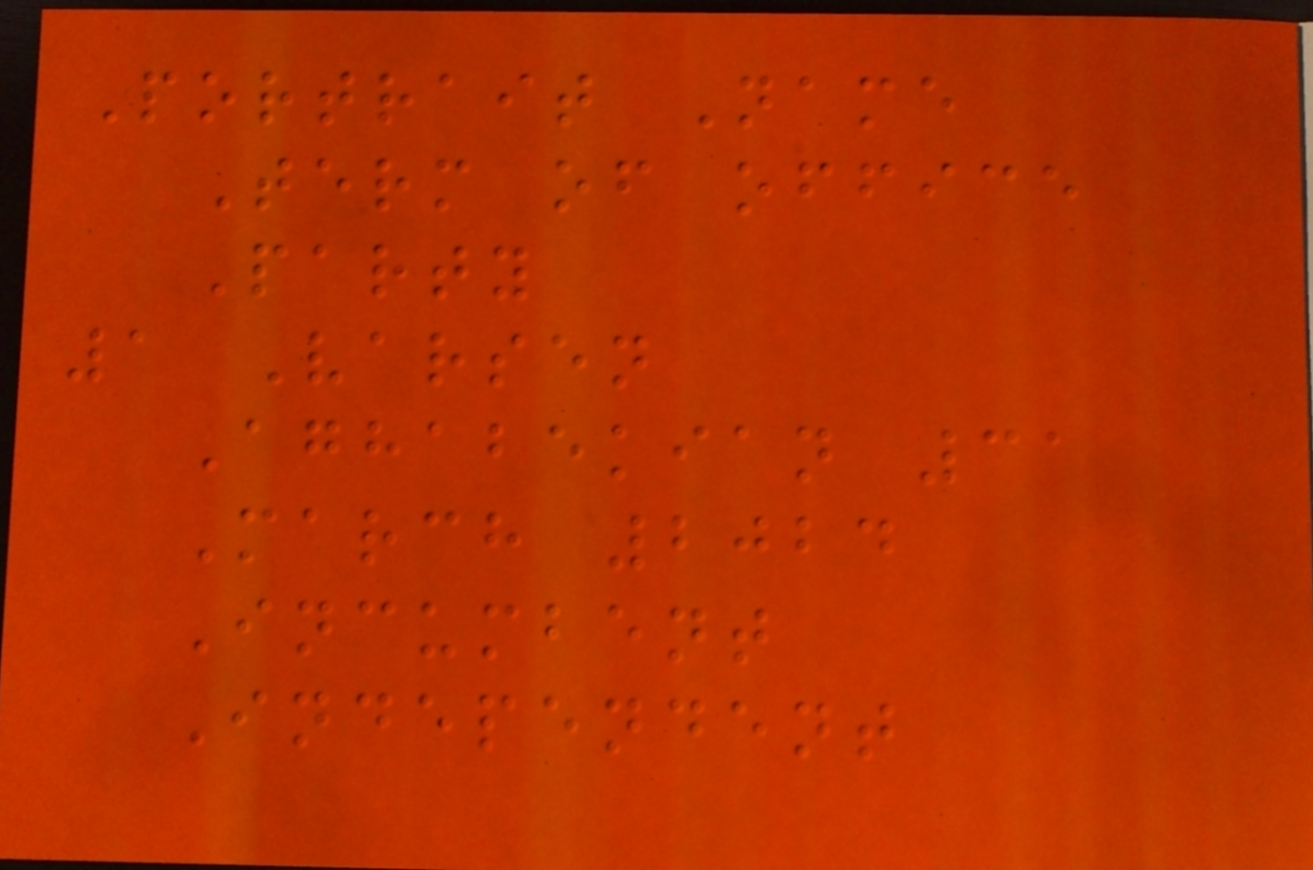Portrait Name
Term of office
Party
1 Varsen
Aghabekian 31
March 2024
Incumbent
Independent
